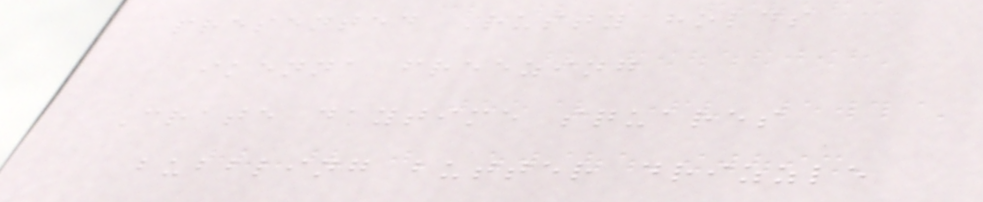presented Rusty holds
ikenna freezing
Crate daytime squares
bubbling butter drizzle
